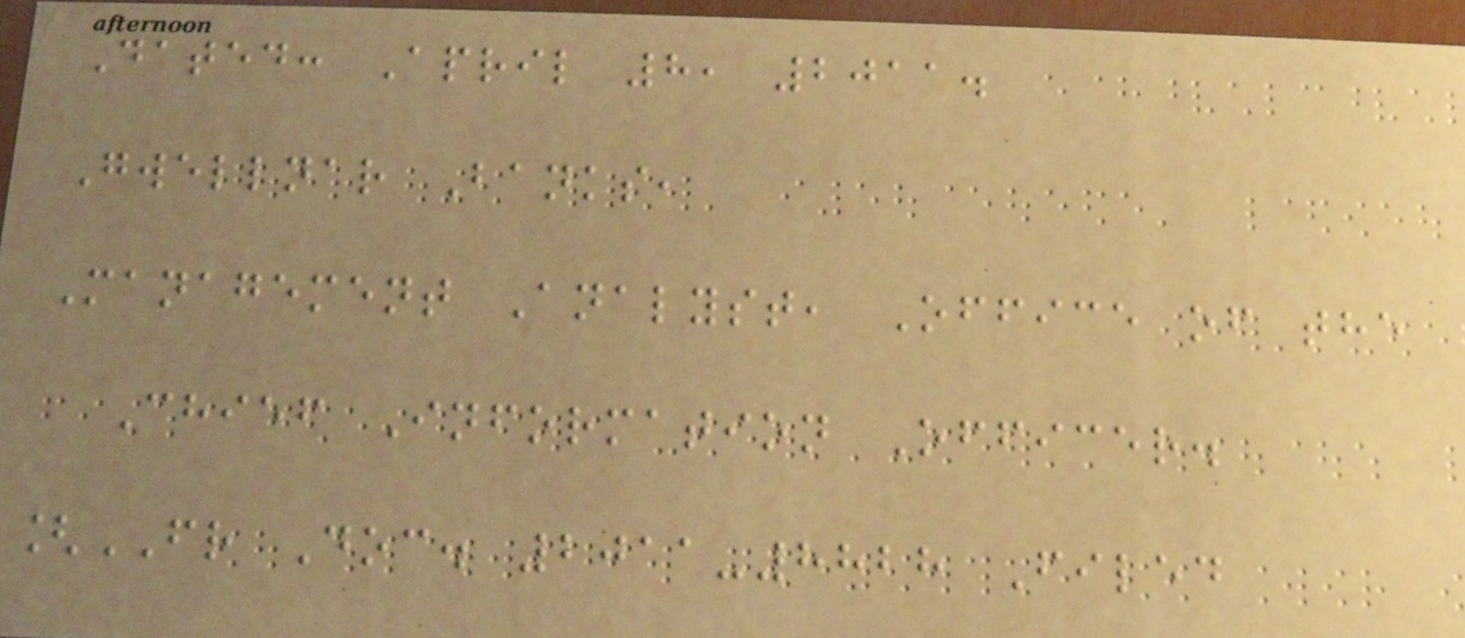Dated: April 8, 2011.
Gwellnar Banks,
Management Analyst, Office of the
Chief Information Officer.
[FR Doc. 2011-8828 Filed
